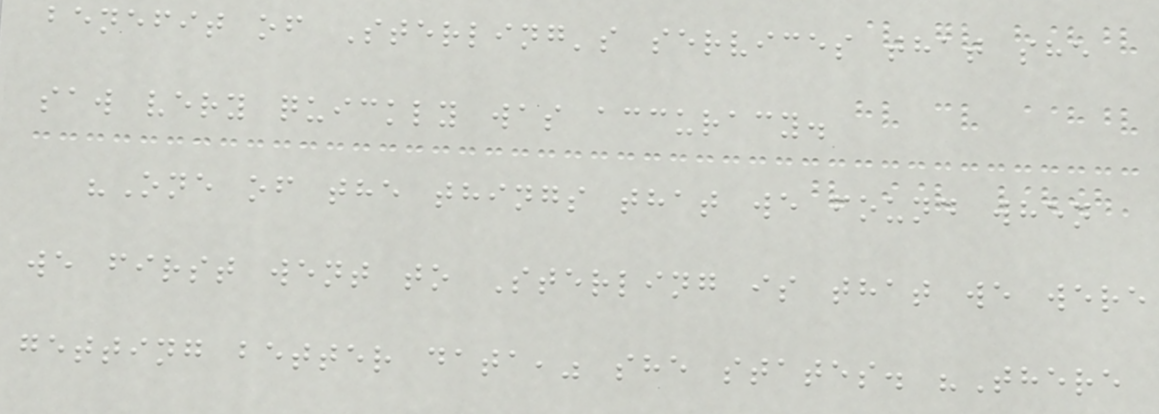benefit of Sterling's services that she
saw very quickly was accuracy.
"One of the things that we found when
we first went to Sterling is that we were
getting better data," she states. "There
